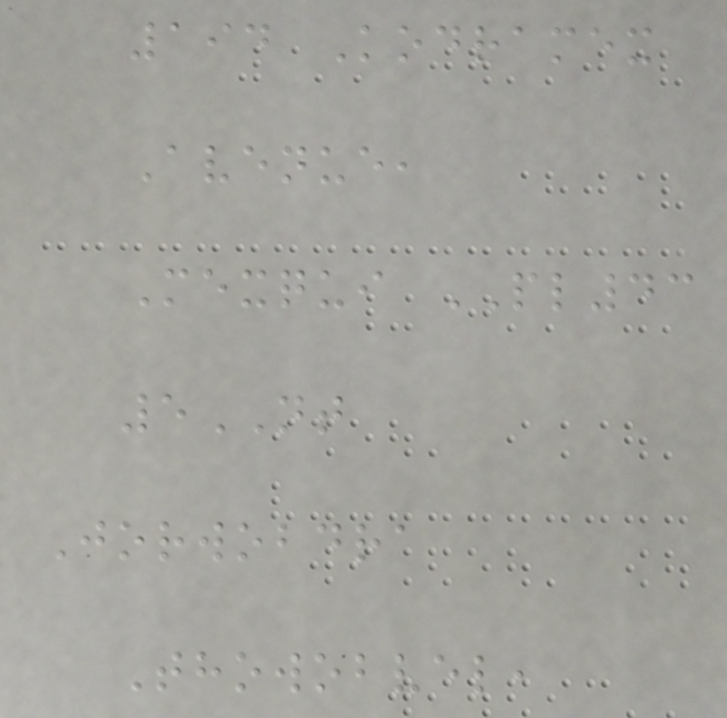194 Kodramex
Avenue,
Mexqui PL43
5NT
Jorwobdra
Thowobvel,
